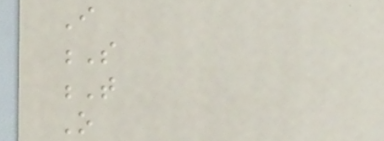I
S
T
O
